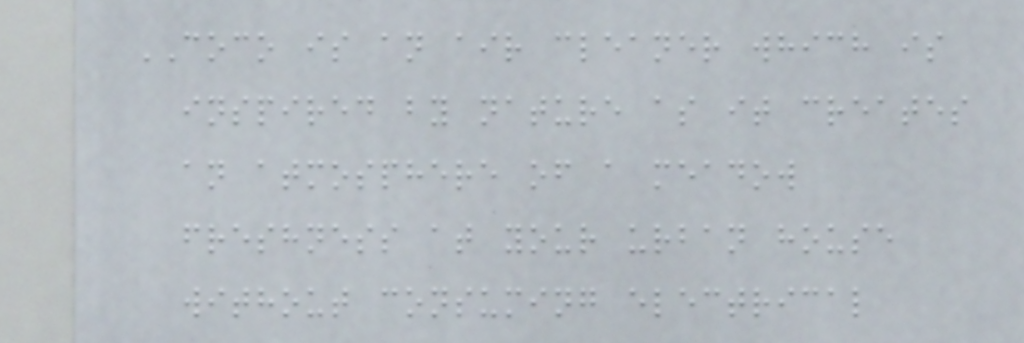COCO is an air cleaner which is
inspired by nature as it creates
an atmosphere of a meadow
freshness at your urban house
without consuming electrical
